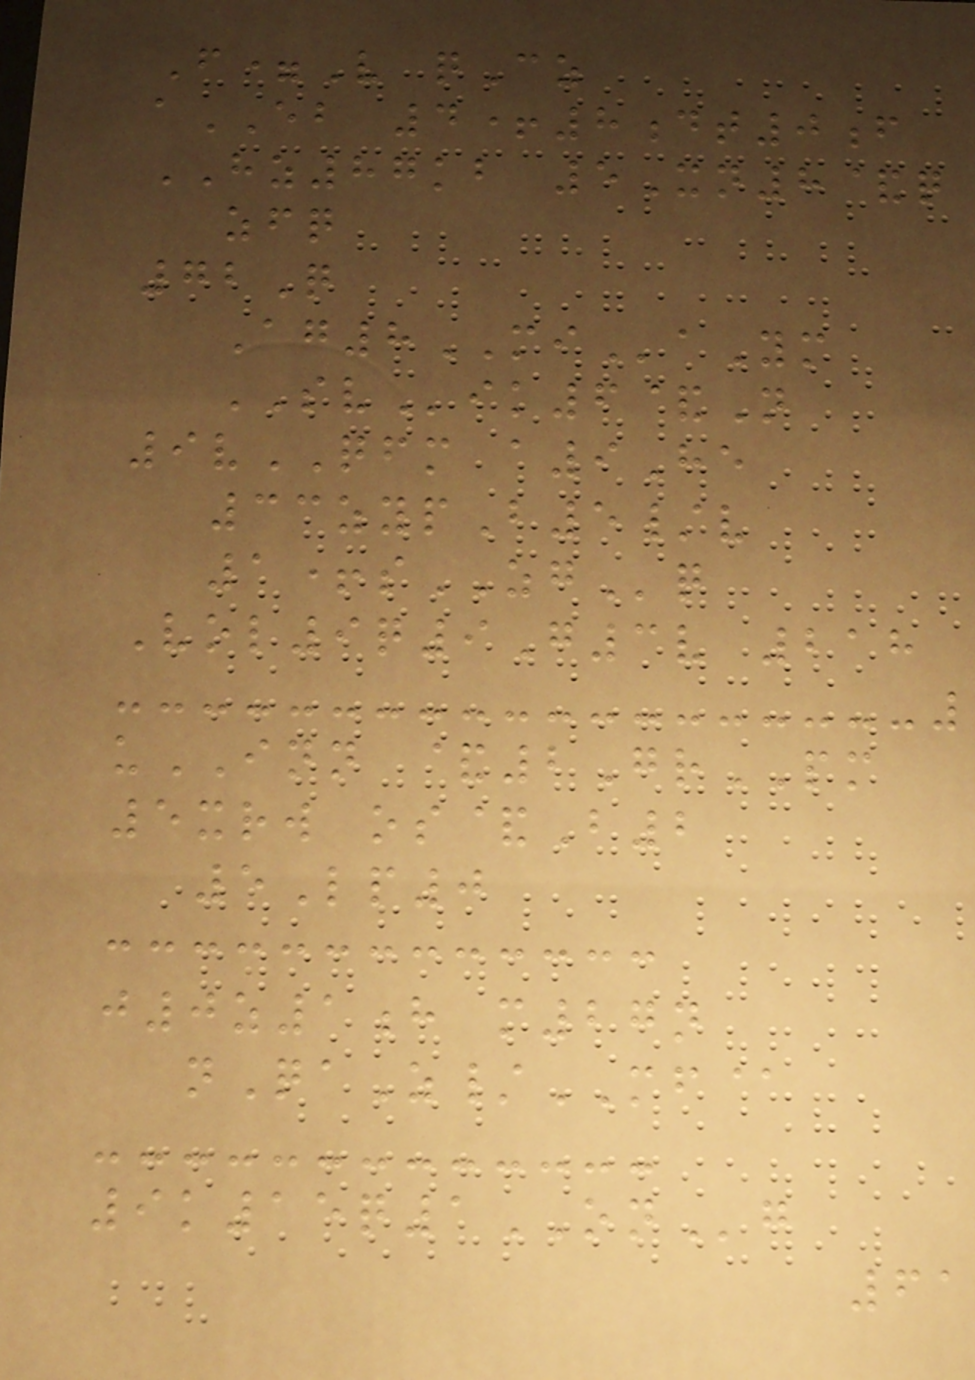F=V qCz
aEB 4+8dt0f
HZ87kb 5Xn8&q
zfq
72Q
Ag8MIaYm
SVik6&N
9vQFM a9He
33zypB5/v
1+sZGq
Vol9q9G3v 218
uINN &2GrPM
5xrw os&B2
5Lp0
j0z1h m27n
nQaZ/MF@
9k15q1ONg
61
